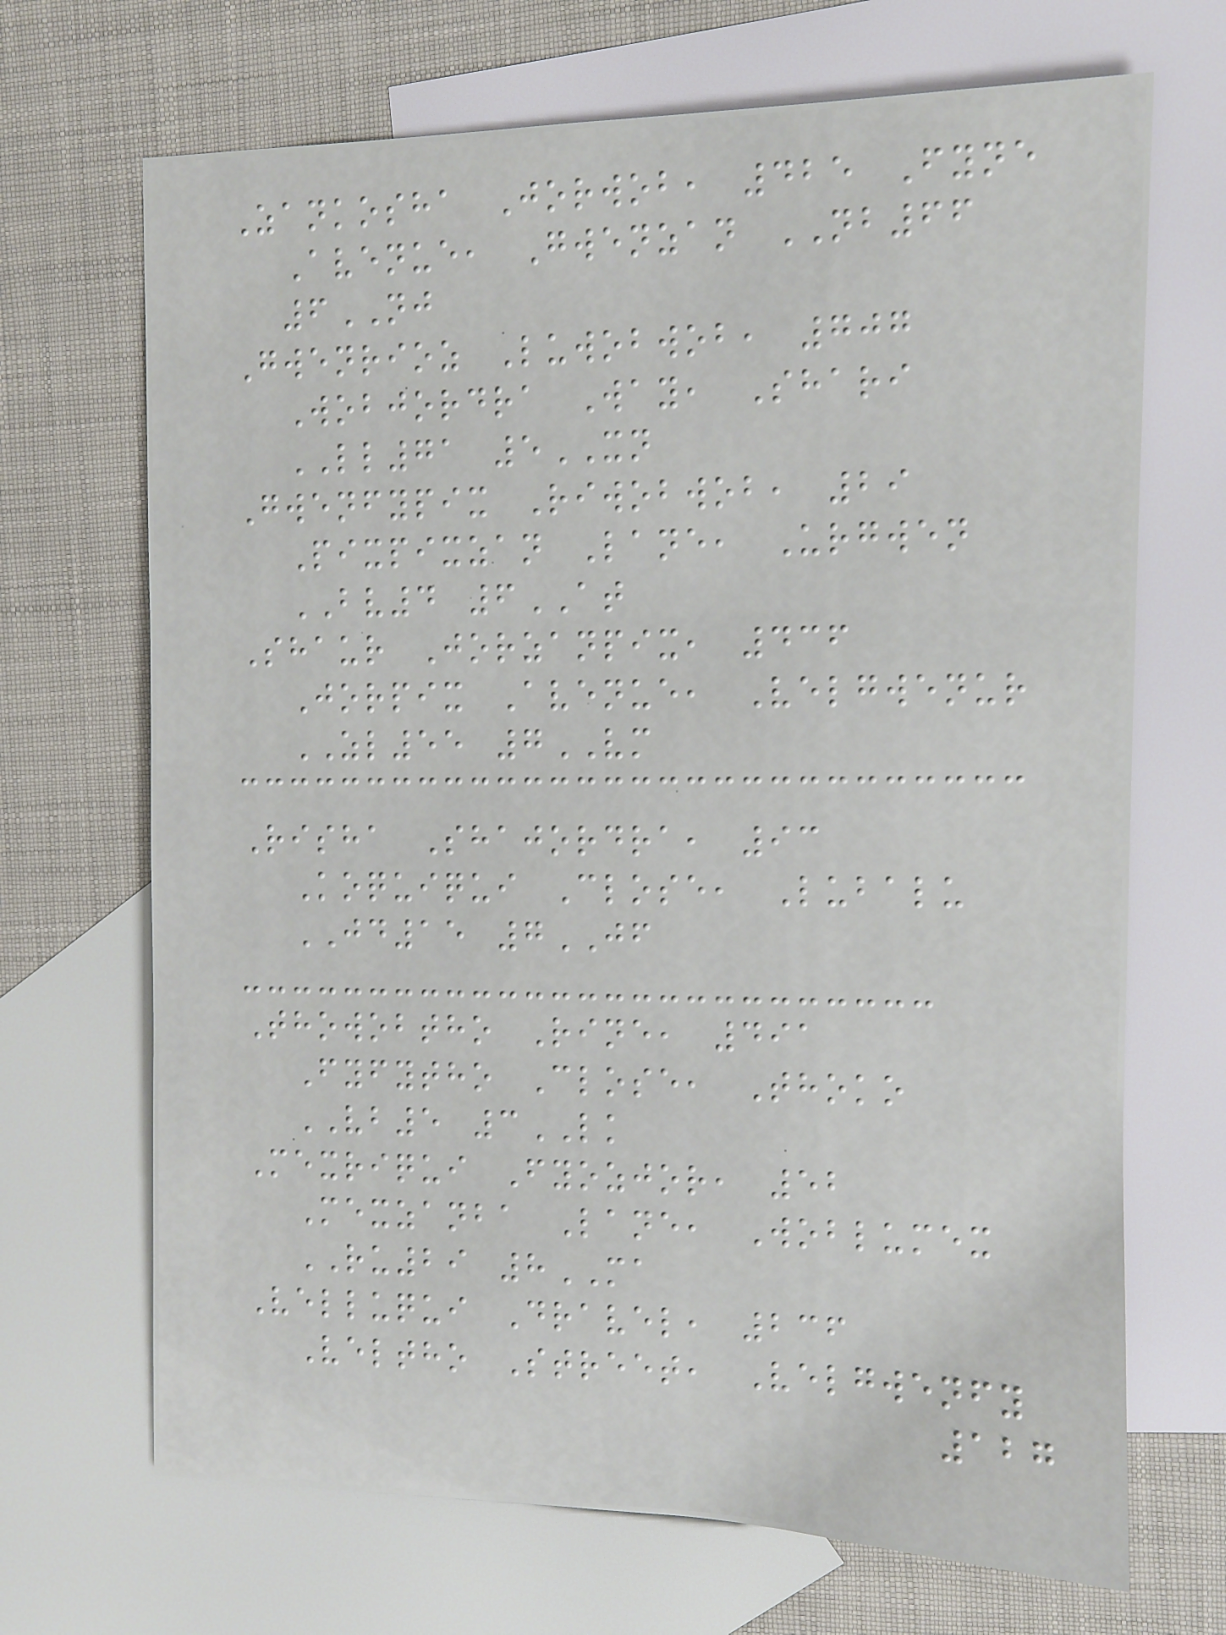Zankosha Jorwob, 425 Fyne
Avenue, Gwenzan NB66
6NJ
Gwenrioz Luwobwob, 707
Wobjordra Way, Shari
LL71 5XN
Gwenfypix Riwobwob, 29
Pixpixzan Lane, Urgwen
BV4 6AT
Shaur Jorzanpix, 436
Jorpix Avenue, Velgwenur
ZL55 7VM
Risha Shajordra, 93
Koquiqui Close, Lubalu
JD15 7JF
Thowobtho Rine, 491
Fyfytho Close, Thoko
VB5 3LK
Mexriqui Fyozjor, 52
Mexzanba Lane, Woblumex
RU29 8MA
Velluqui Dravel, 236
Veltho Street, Velgwenfy
127
